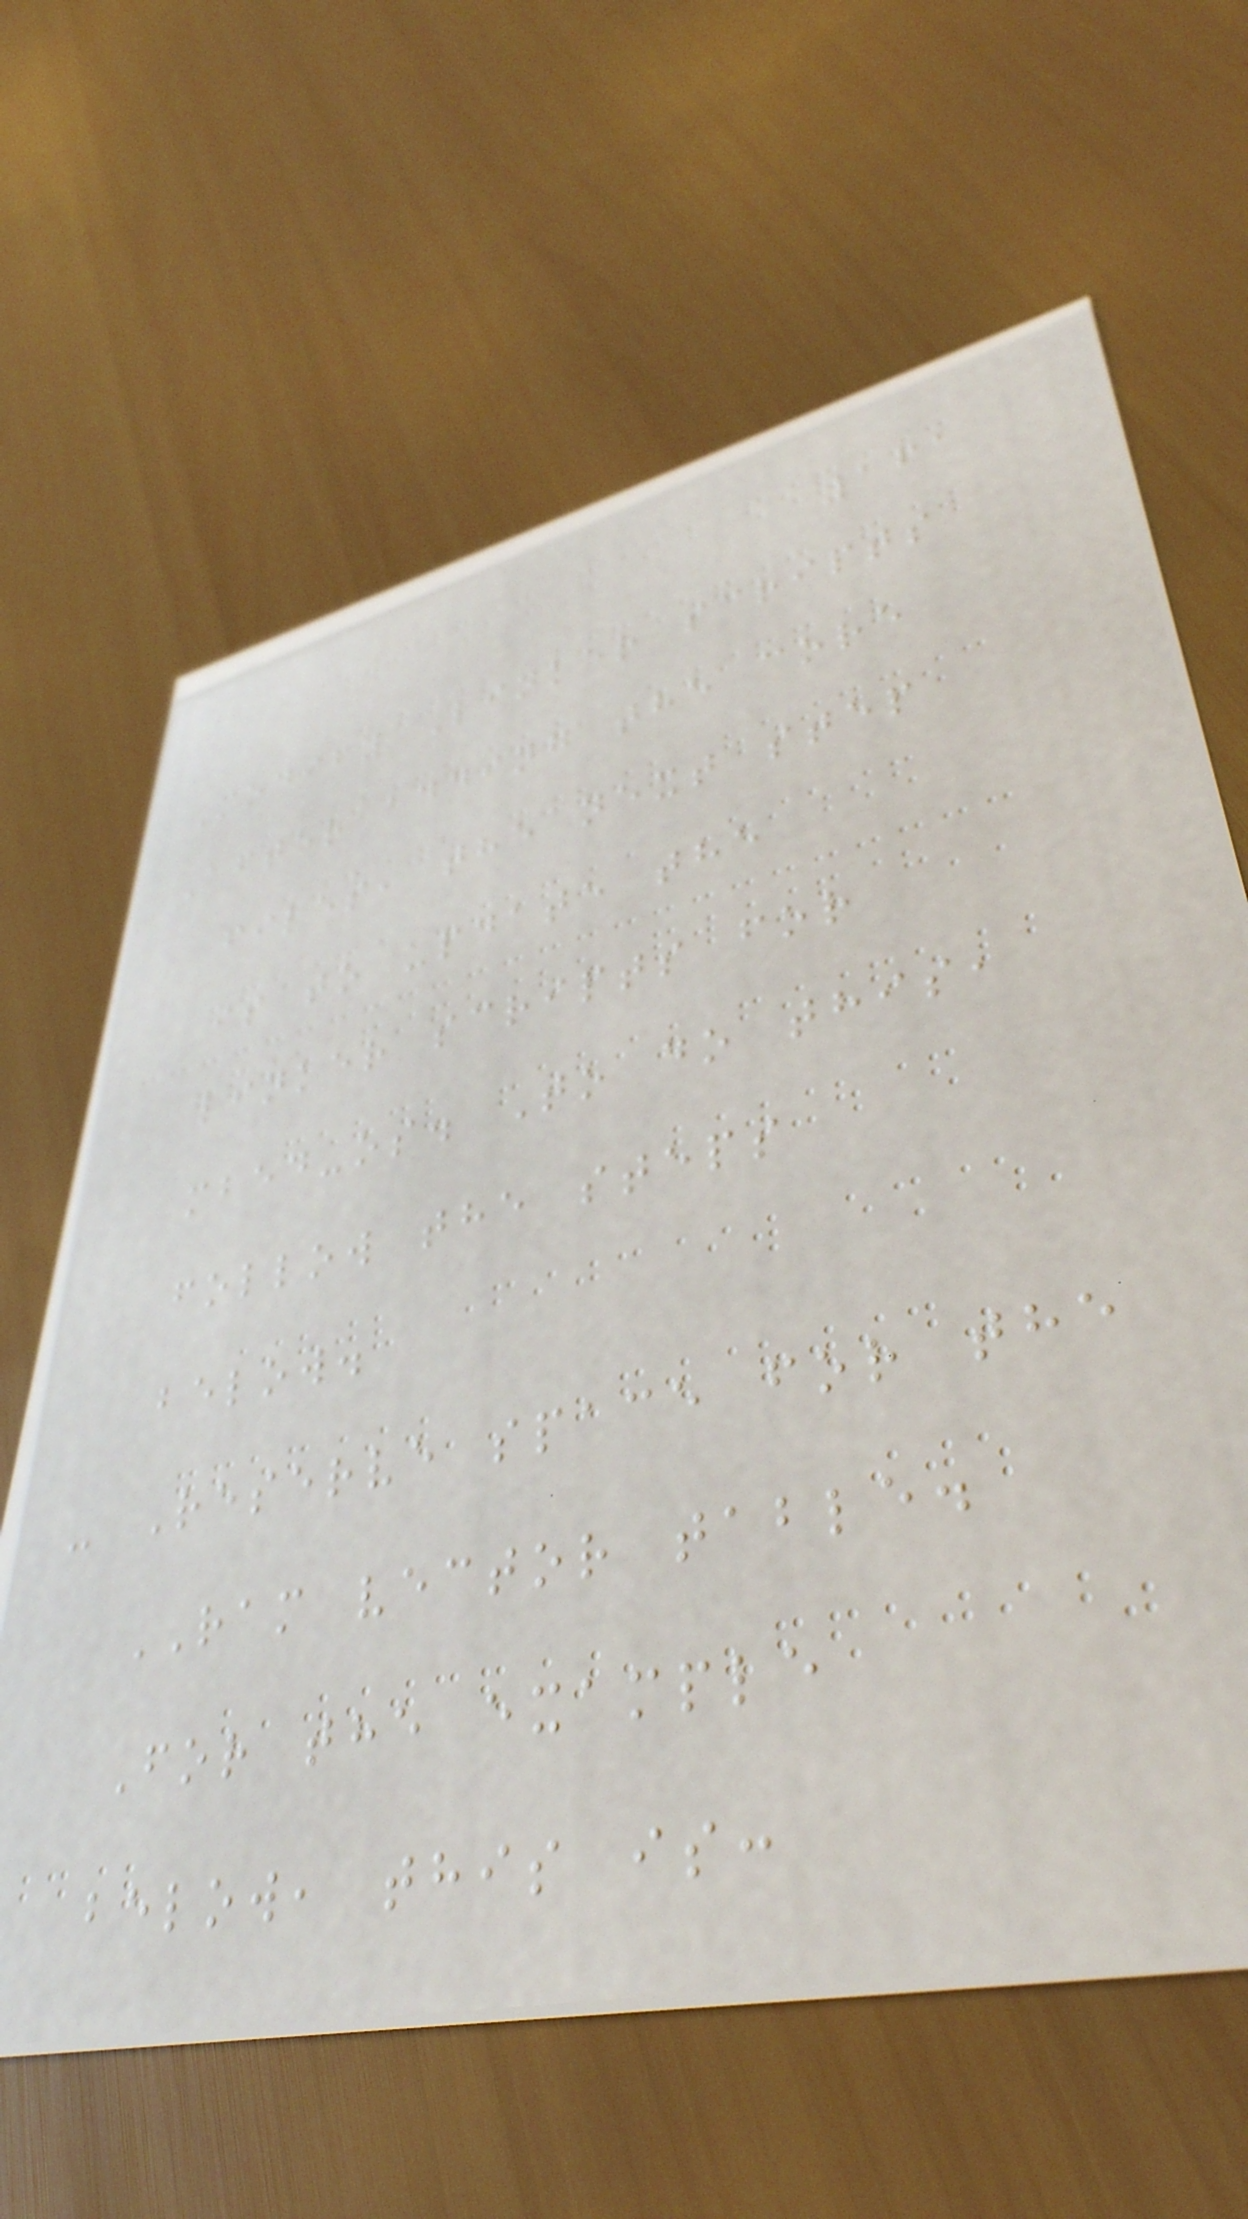161
Modify Linker scripts
After adding the core
files, the next step
is to update the
linker scripts for
mbed-os. To do this,
follow the steps
below.
- Reserve space for the
RAM vector table.
For the example
below, this is:
